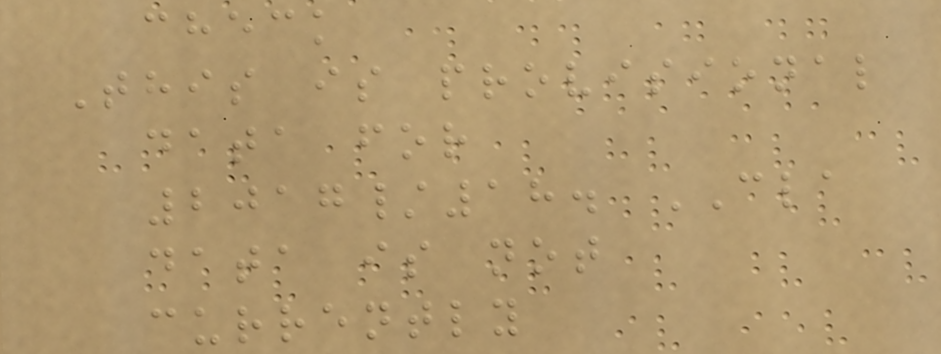check
This is provisional
data for
2017/18. CLA
data is not
currently
